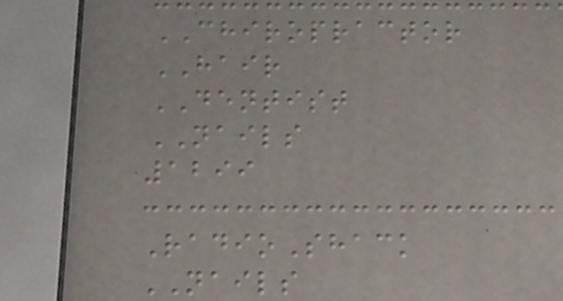CHIROPRACTOR
HAIR
DENTIST
NAILS
1299
RadioShack
NAILS
